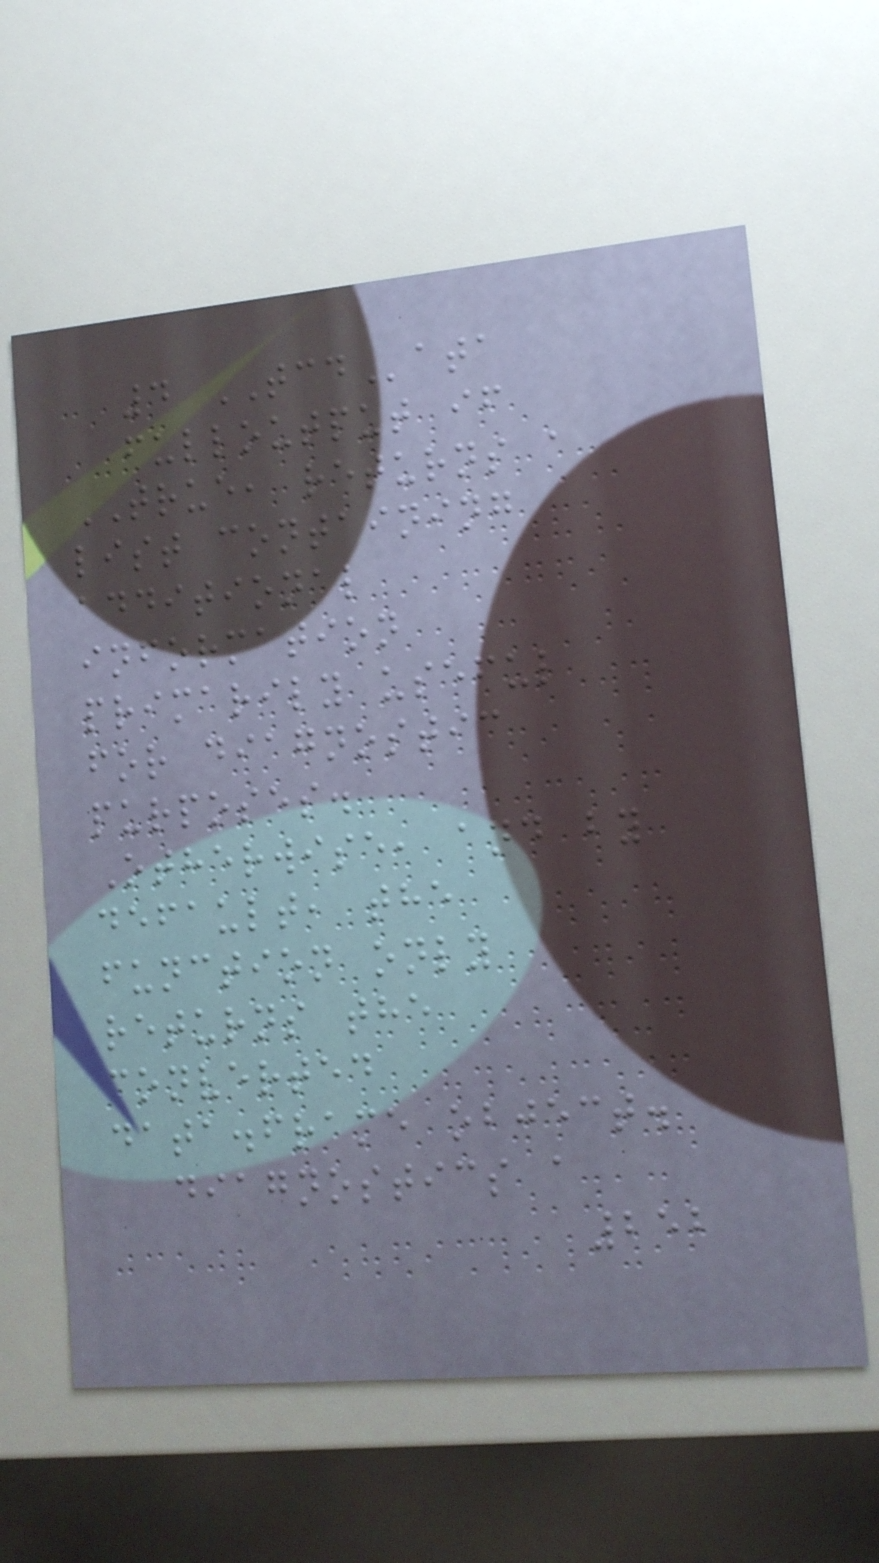4 TCData
fulloutput if
TRUE, returns a
list containing
additional
information
primarily useful
for diagnostic
purposes.
Otherwise, and by
default, the
function only
returns the
converted
data.frame object.
diagnostics a
252
